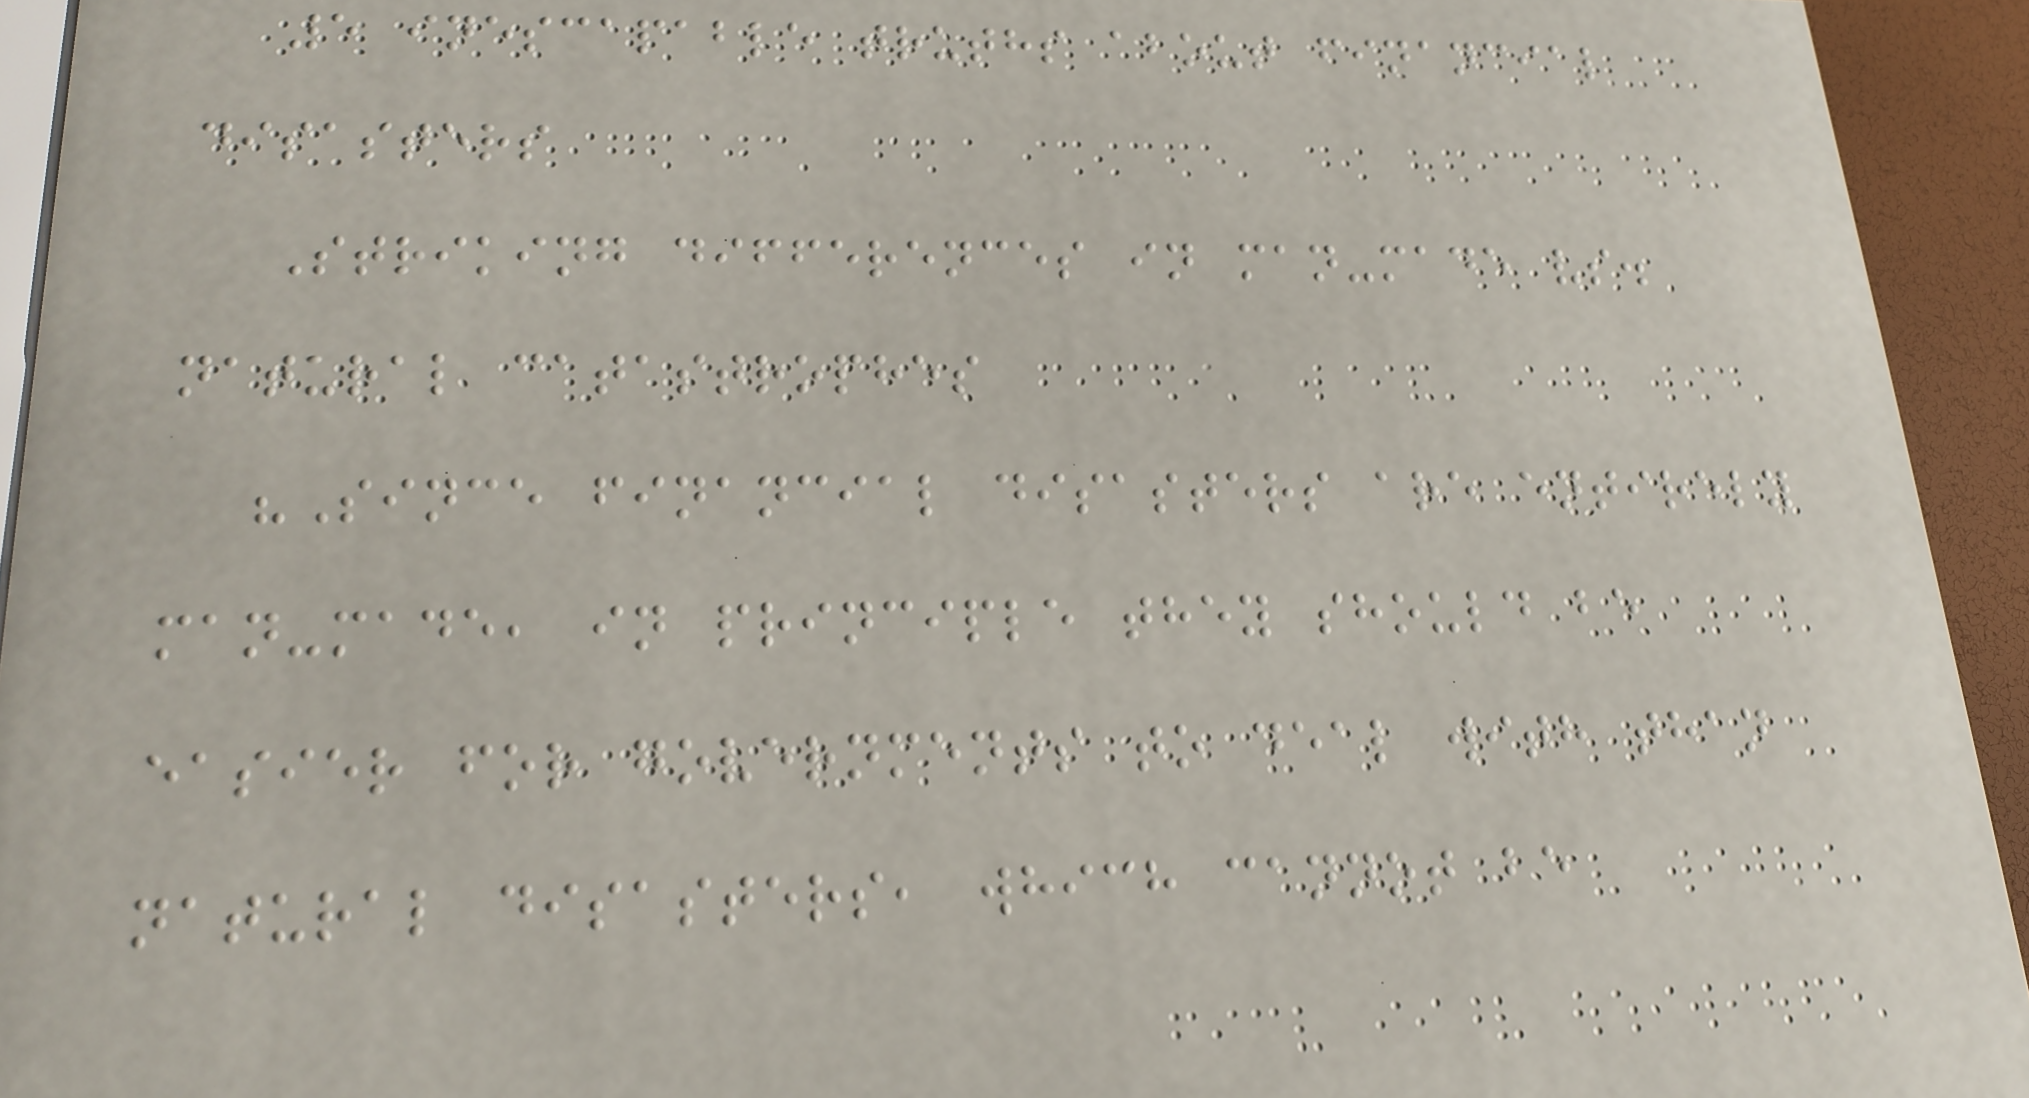5 inescapable truths about financial
disasters
Striking differences in man-made vs.
natural catastrophes
"Since financial disasters are entirely
man-made, in principle they should be
easier for governments to deal with than
natural disasters, which cannot be
